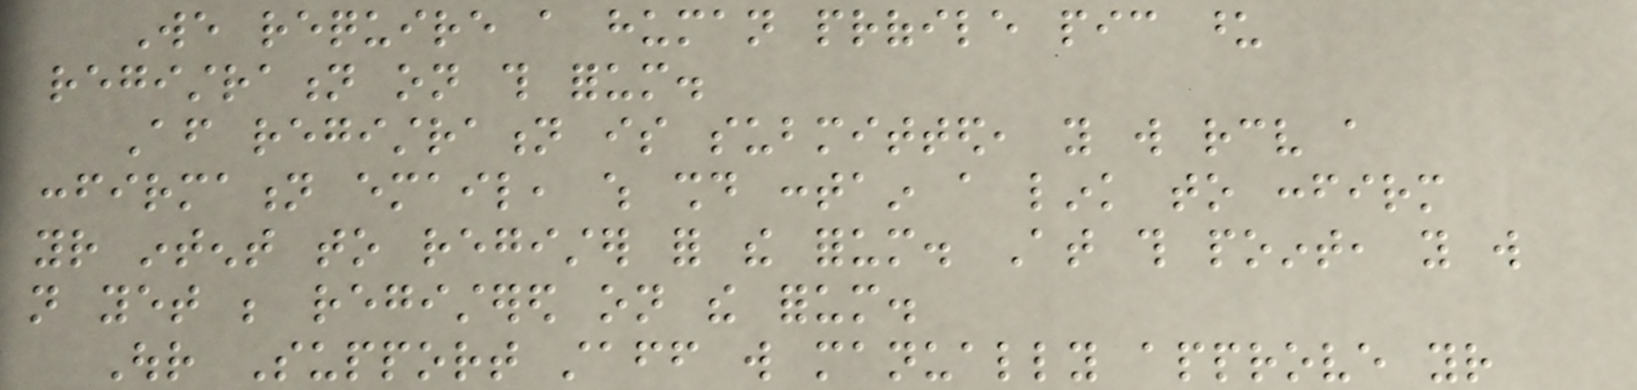We require a human profile pic upon
registration on this forum.
After registration is submitted, you will receive a
confirmation email, which should contain a link to confirm
your intent to register for the forum. At this point, you will
not yet be registered on the forum.
Our Support staff will manually approve your
